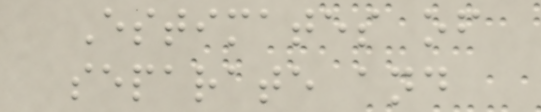Estimates of
separate and
